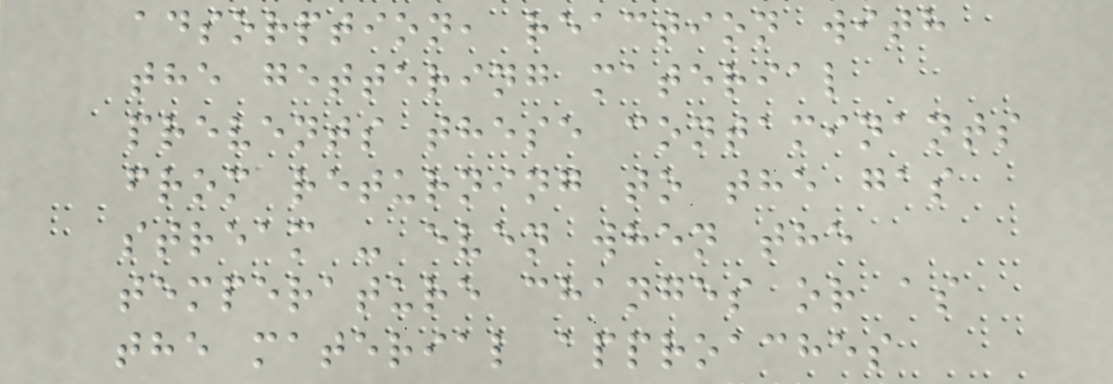adsorption, reaction with
the gettering material
prevents these contaminants
from returning to the gas
stream - even when the
temperature changes or as
the material approaches
